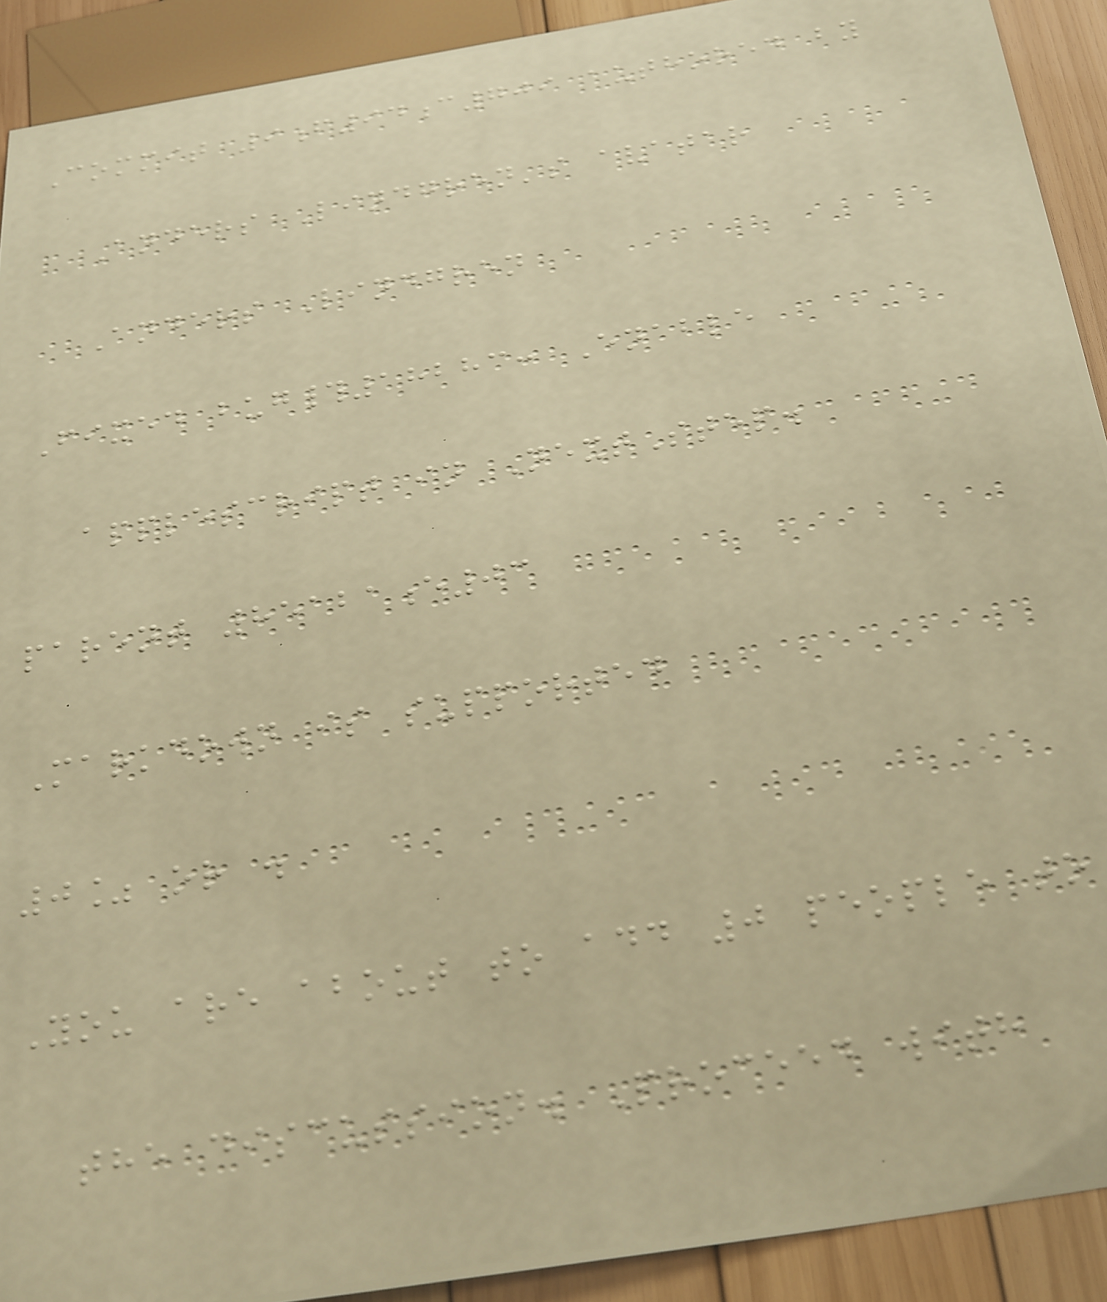Commit 9f94c709 authored by
Anders Lindgren's avatar
Anders Lindgren
Fixed bug#18283: Enable
applescript in NextStep.
parent 85121e03
Markdown is supported
0% or .
You are about to add 0 people to
the discussion. Proceed with
